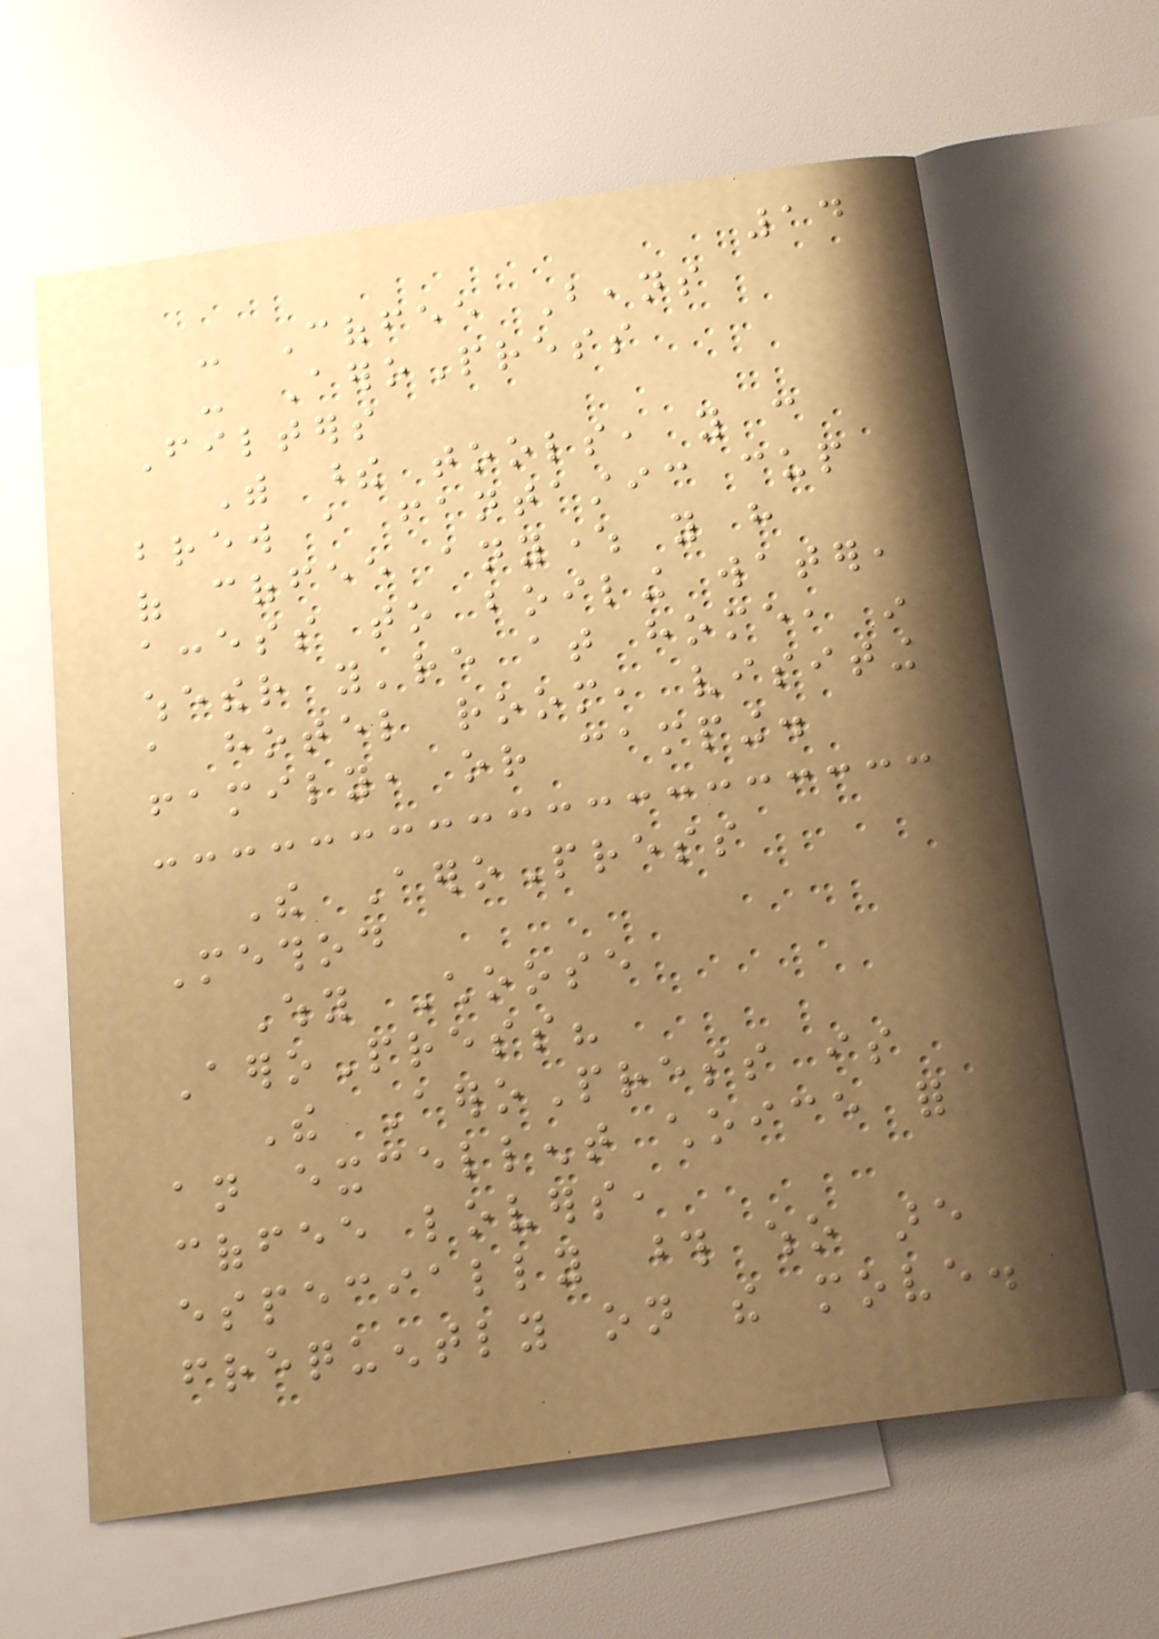14
- Coffee Beans
- AeroPress
Filters
With these tools, you can
brew a fantastic cup
of coffee anywhere you have
access to boiling water,
whether you're at home, in
a hotel room, visiting
family, or camping.
The AeroPress
Method
Why Choose
AeroPress?
The AeroPress is
an excellent choice for
coffee lovers,
especially those who are
frequently on the move.
